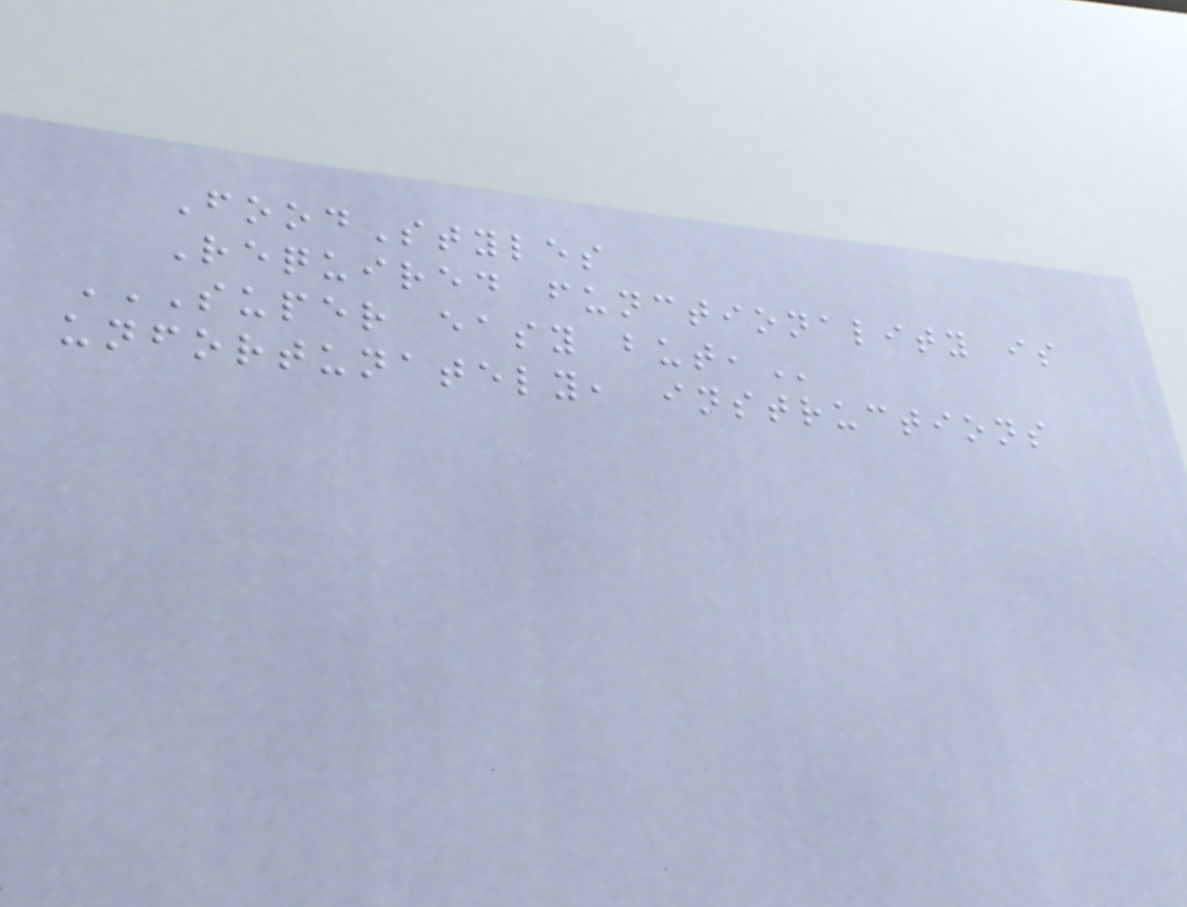FoodStyles
Required functionality is
SUPER EASY BUT,
unfortunately, instructions
